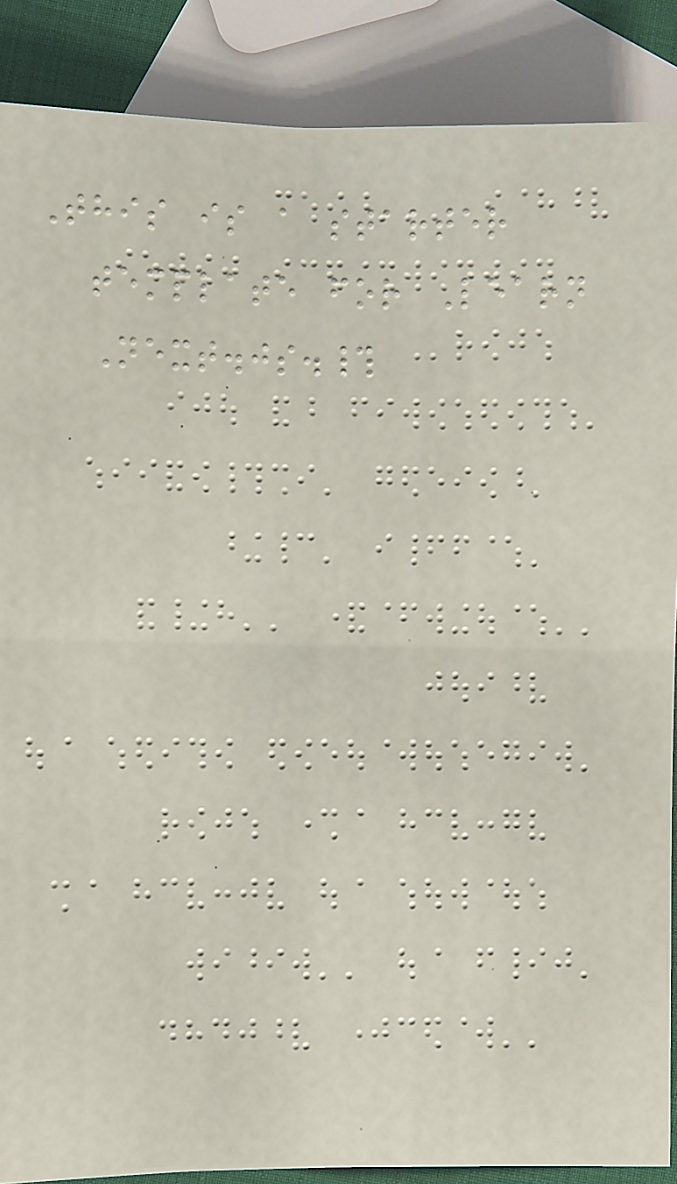This is a starter
template for Learn
Next.js.#
